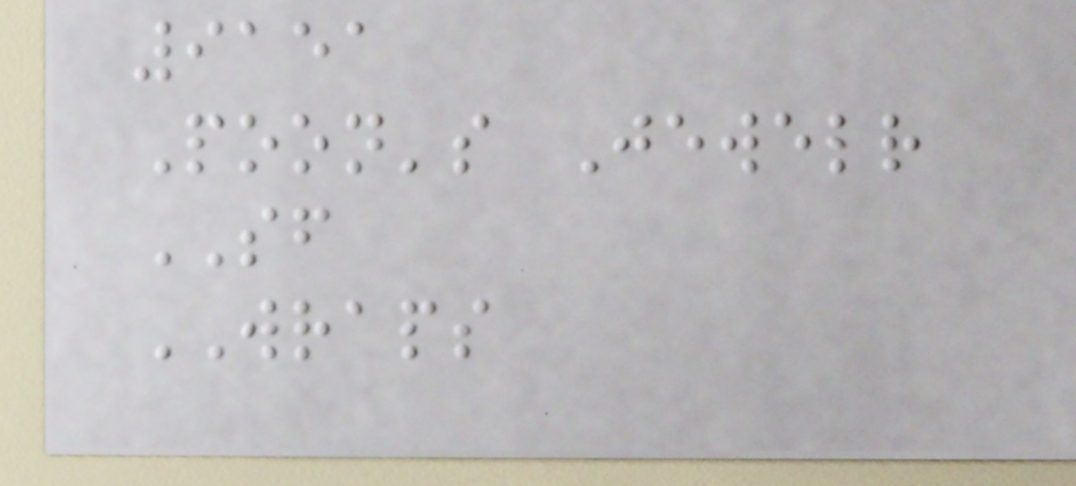9151
Poon's Jewelr
SF
WRAPS
